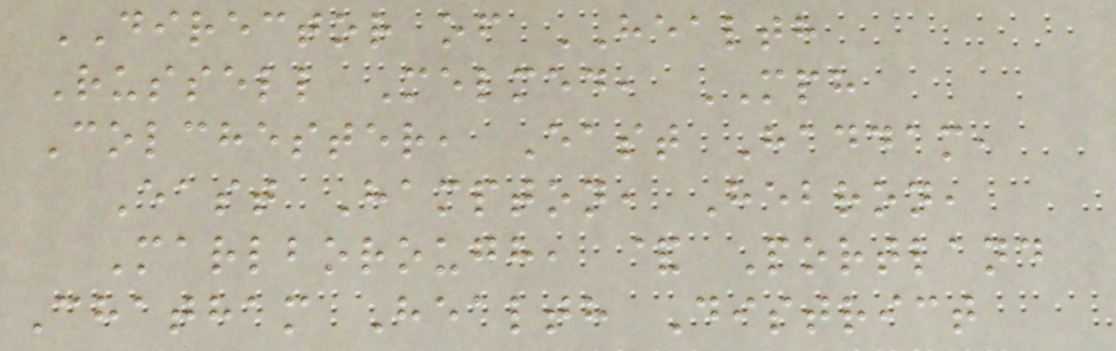DIRECTOR of HEALTH
Russell Melmed, MPH
Colchester, East Haddam,
East Hampton, Hebron,
Marlborough, & Portland
Chatham Health District
